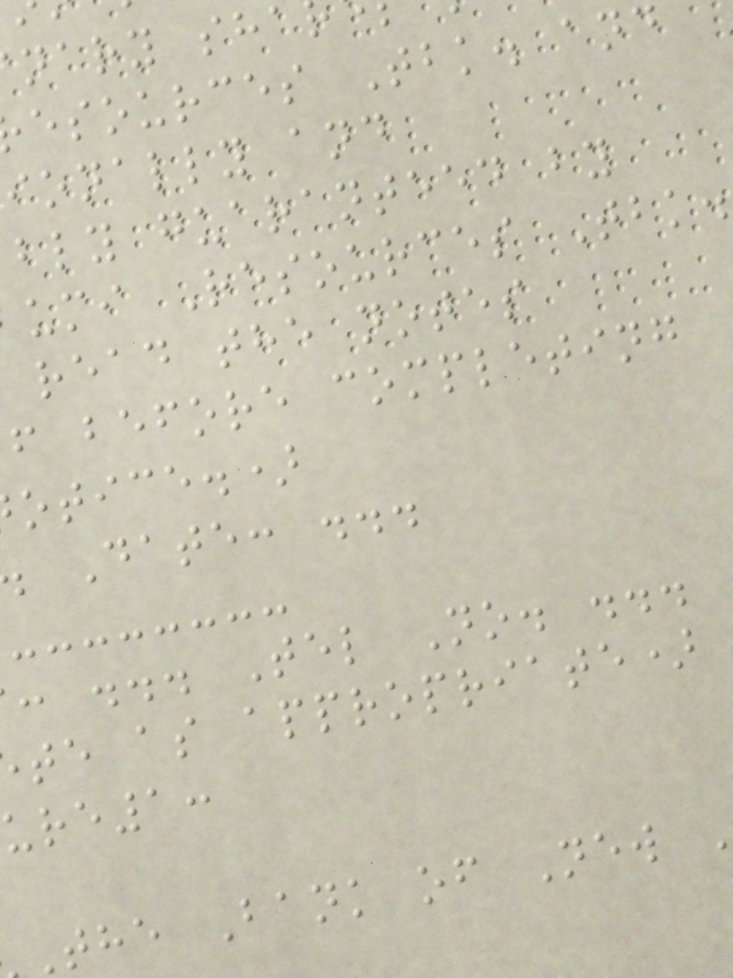nary sha
esources Tbk. and
ionally and
bly guaranteed by
umi Resources Tbk.
read the notes
f before completing
otice.)
Date: ...
: ... Tel No. ...
te as appropriate)
ure1:
the Bank of New
